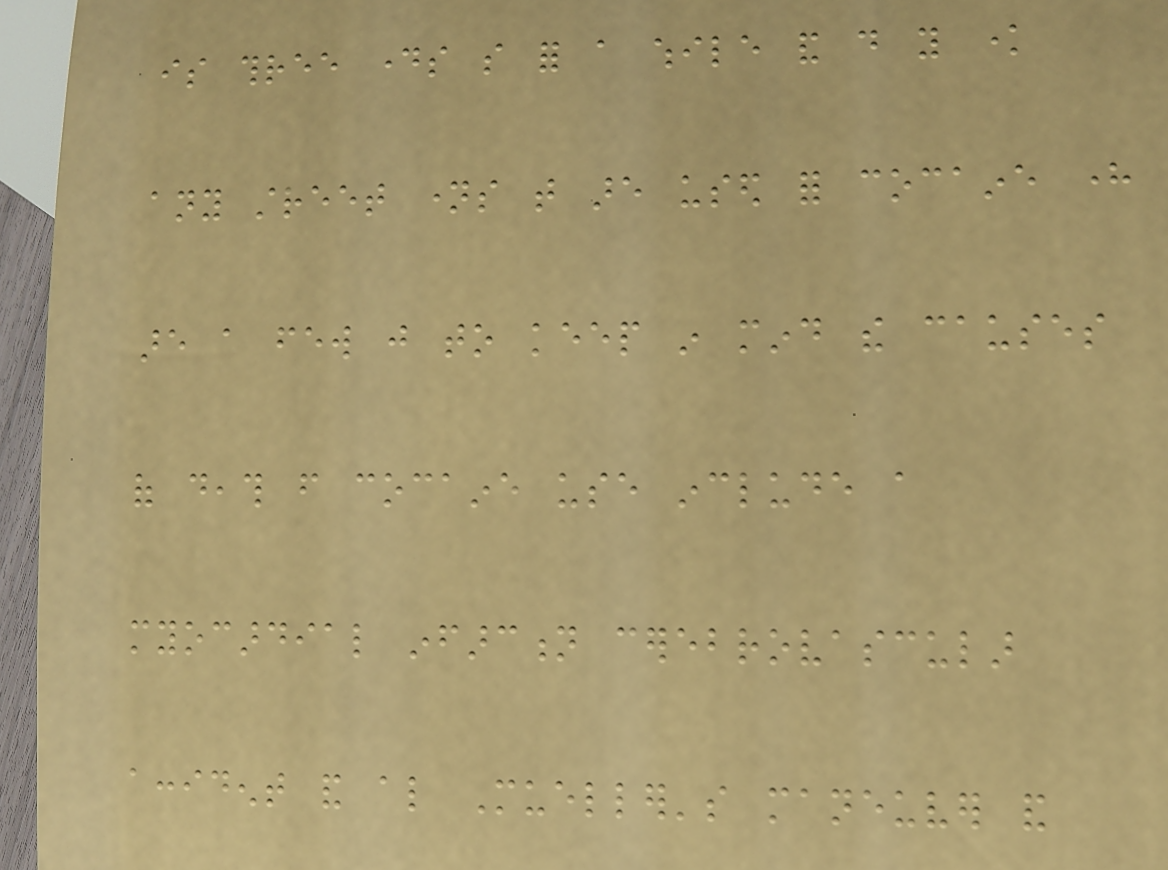is three days so for a while and do you know
any street names that are used for cocaine here
are a few just to keep in mind the causes
of death from cocaine use include a
myocardial infarction cerebrovascular
accident and also Mueller's maneuver and
